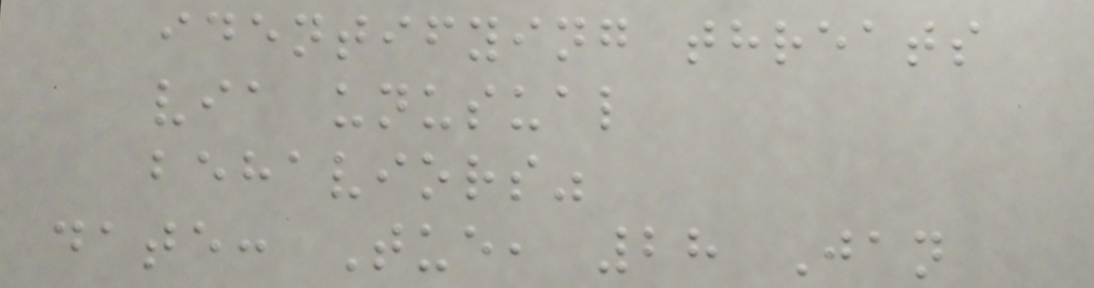identifying threats
via unusual
behaviors"
date: Tue, 28 Jan
